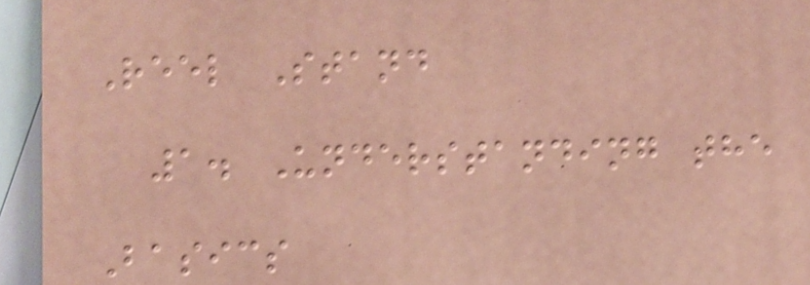Reel Stand
1. Understanding the
Basics
